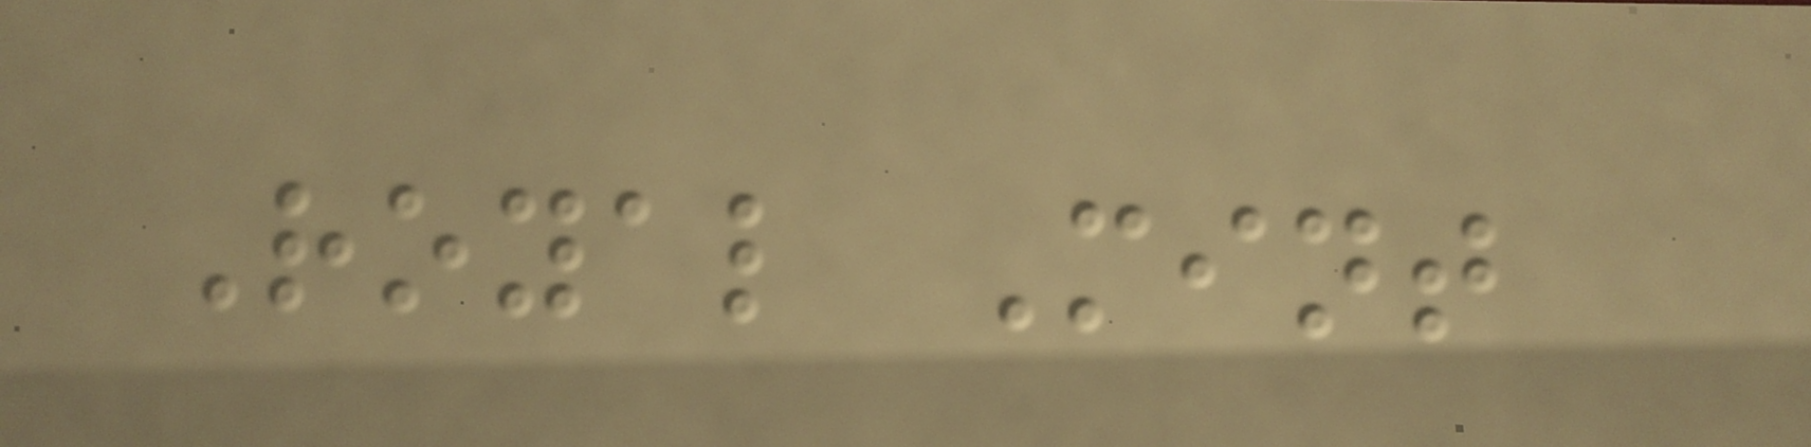Royal Mint
